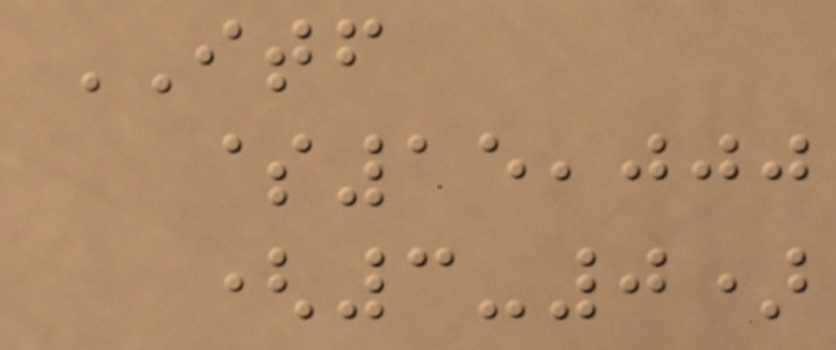ITF
$15,000
(3-0)
